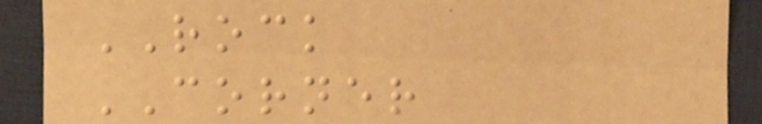ROCK
CORNER
